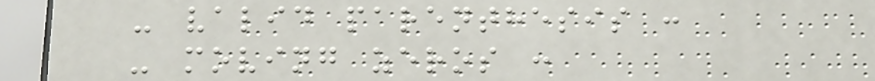- valid parenthesis :
- moving zeros :
